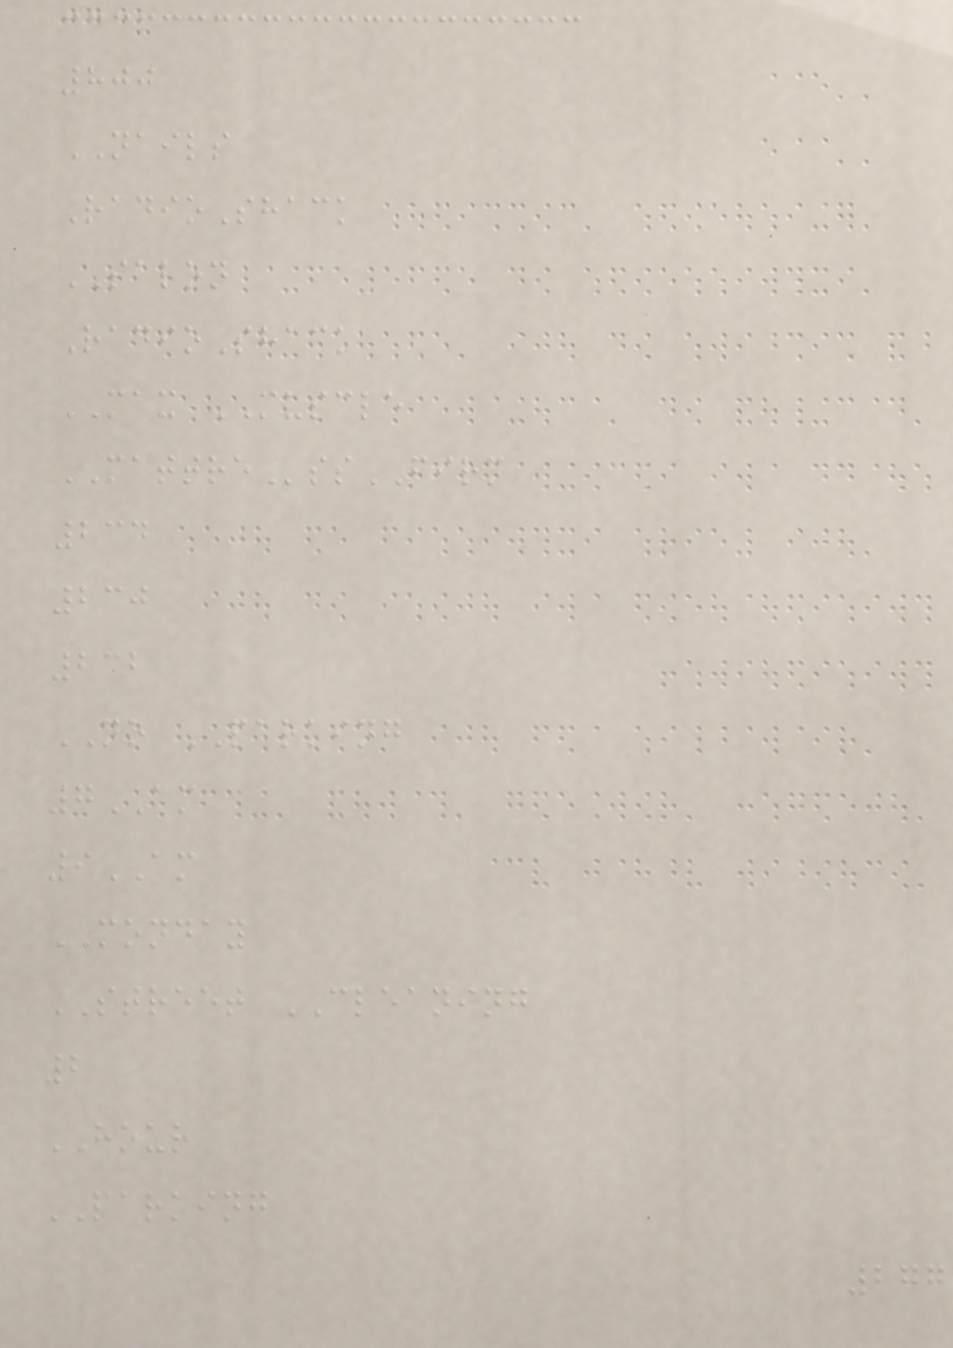800
NAILS
RadioShack
SALON
RadioShack
MAX MUSCLE
MATTREssFIRM
234
230
232
NO PARKING
7AM
9AM
MONDAY
STREET CLEANING
2
HOUR
PARKING
277
